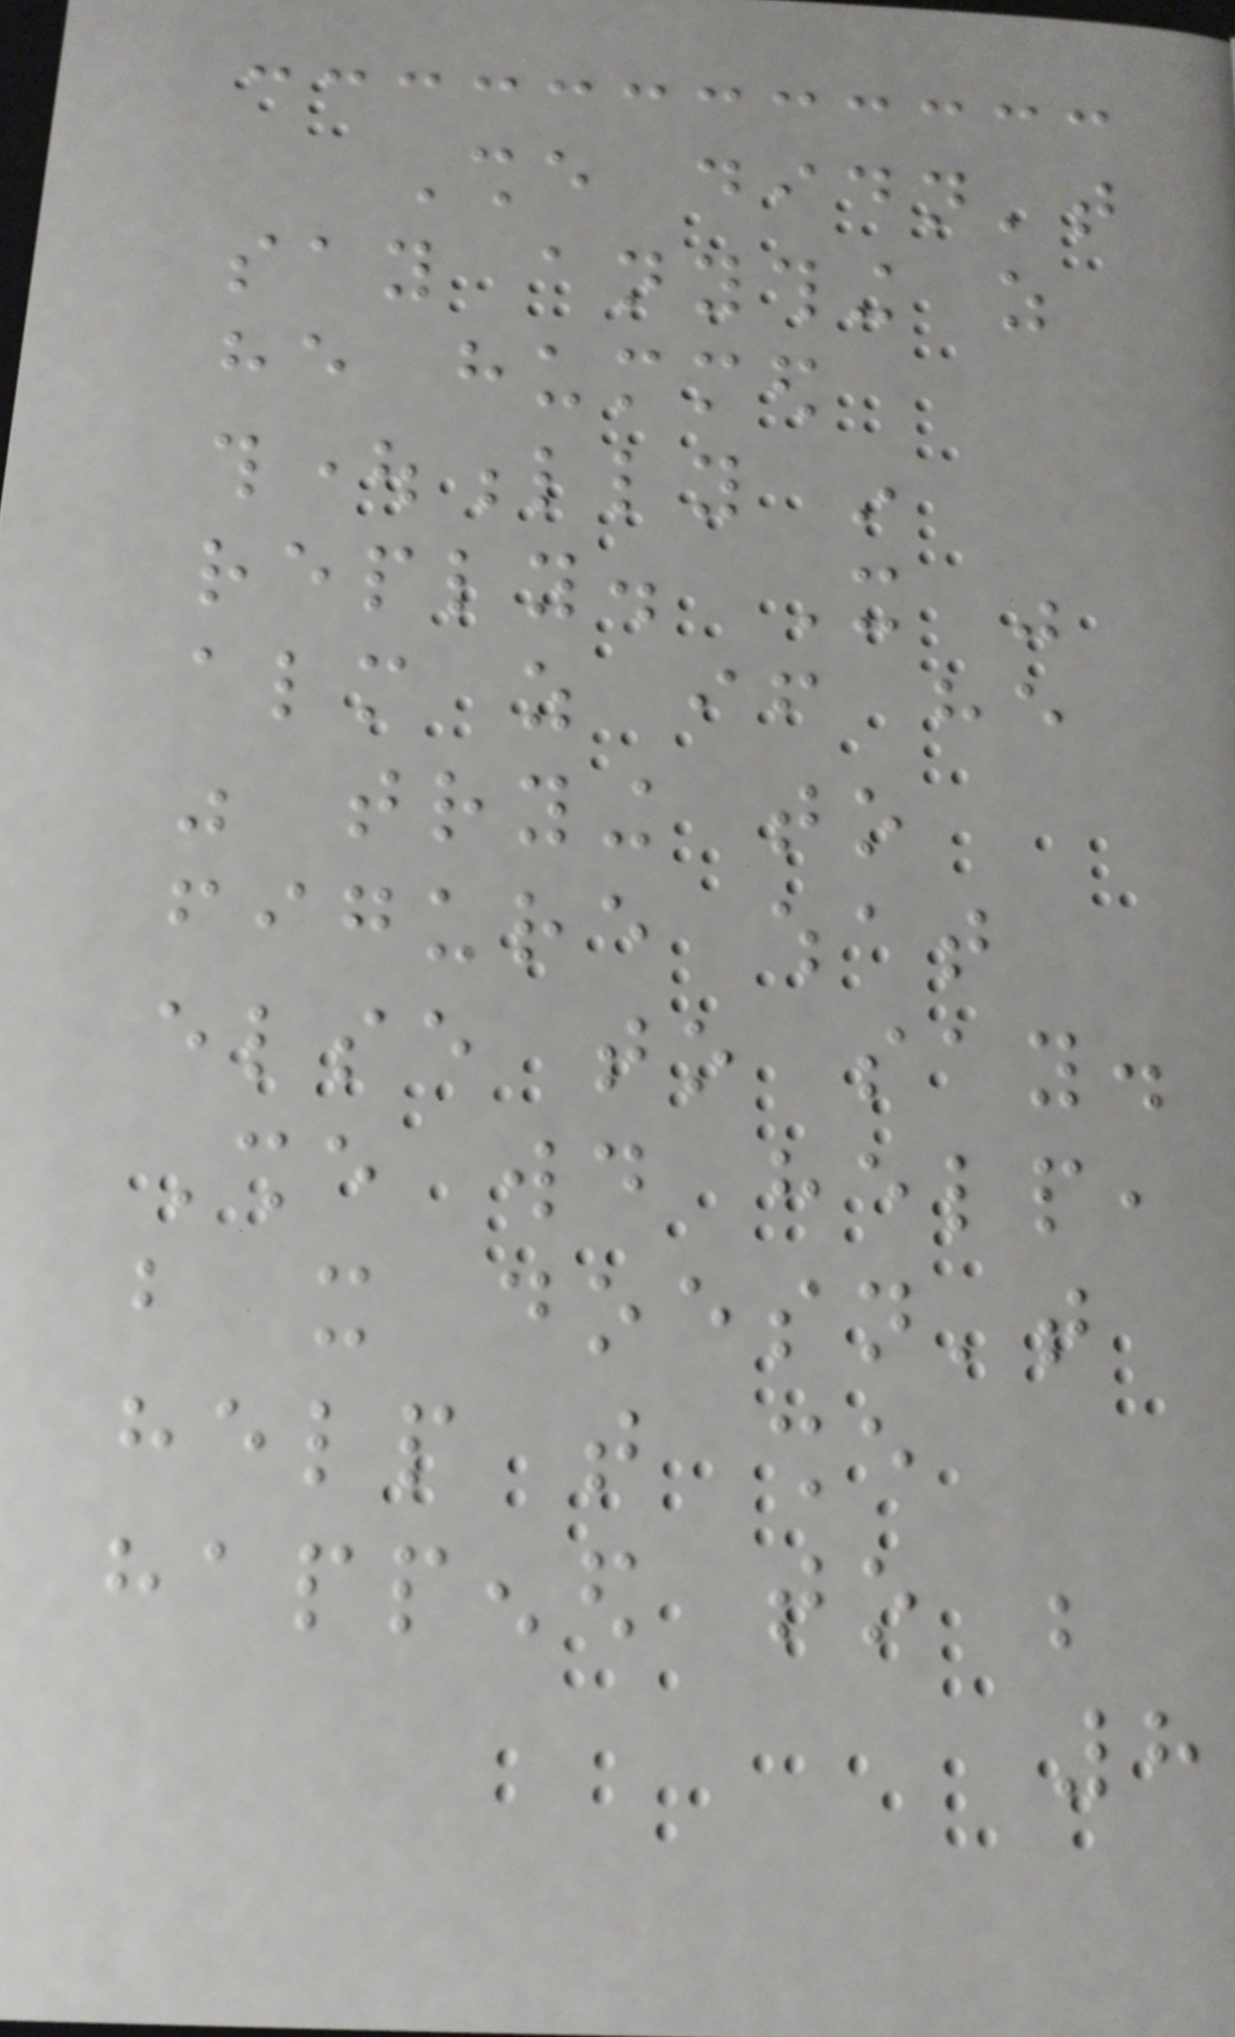She didn't
say anything as
he hummed
thoughtfully in
reply. It was
almost as if he
was trying to
figure what
else to say.
She would help,
but it doesn't
help that she
happened to be
8
